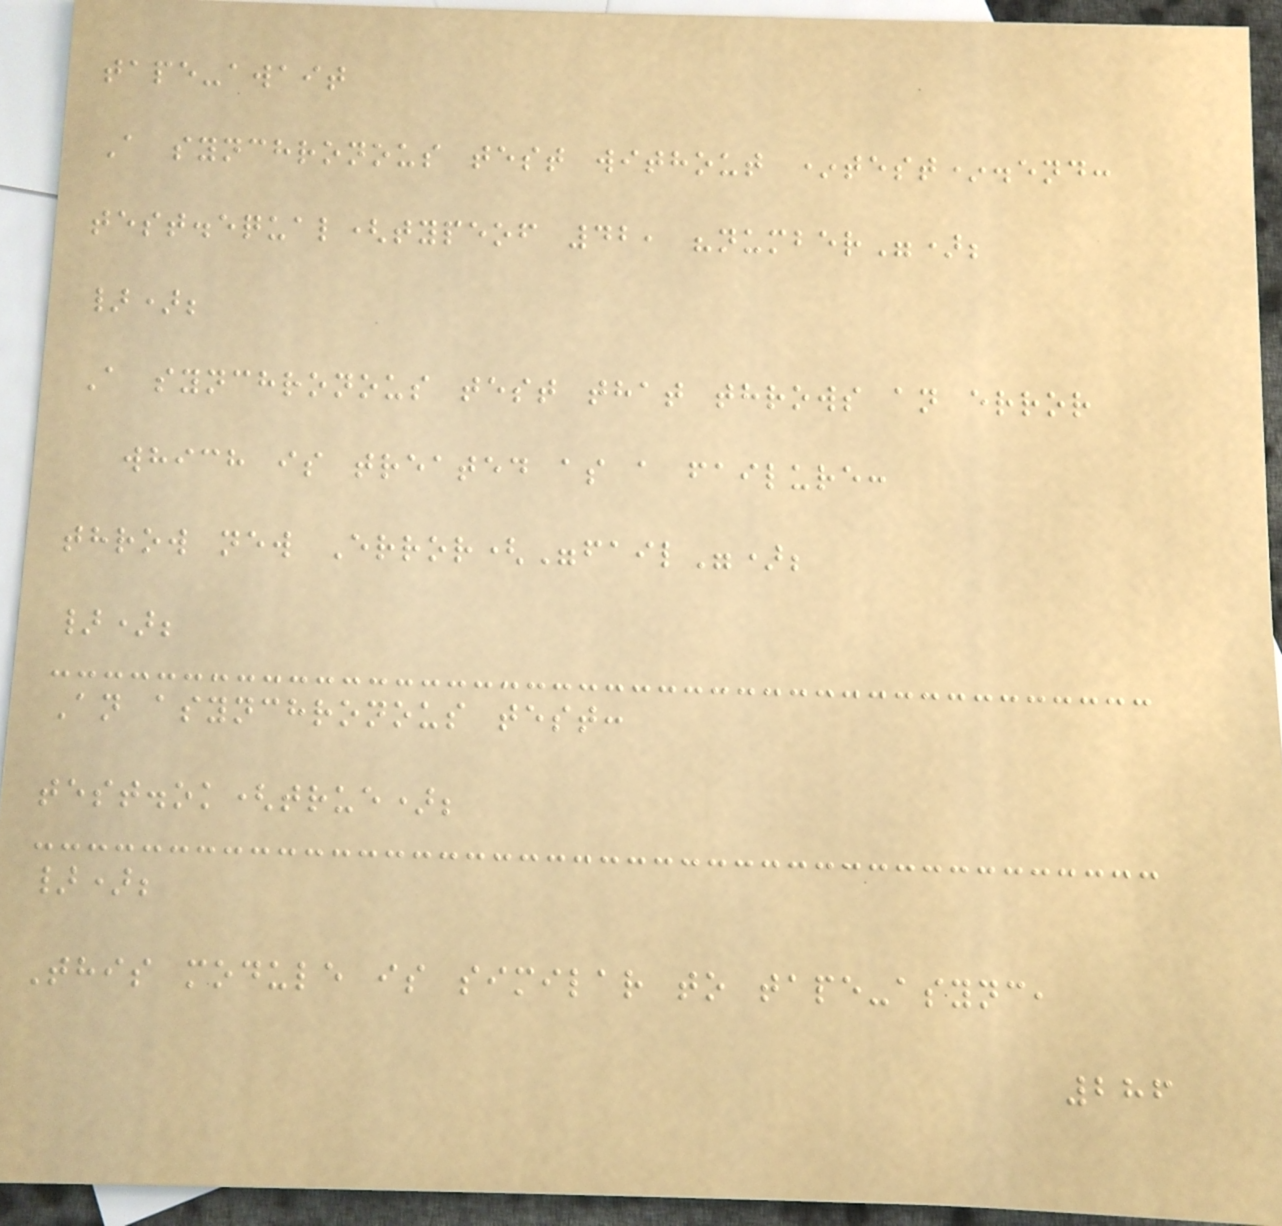tape-await
A synchronous test without *test*.end:
test.equal(typeof 42, "number");
});
A synchronous test that throws an error
which is treated as a failure:
throw new Error("fail");
});
An asynchronous test:
test.ok(true);
});
This module is similar to tape-async,
286
